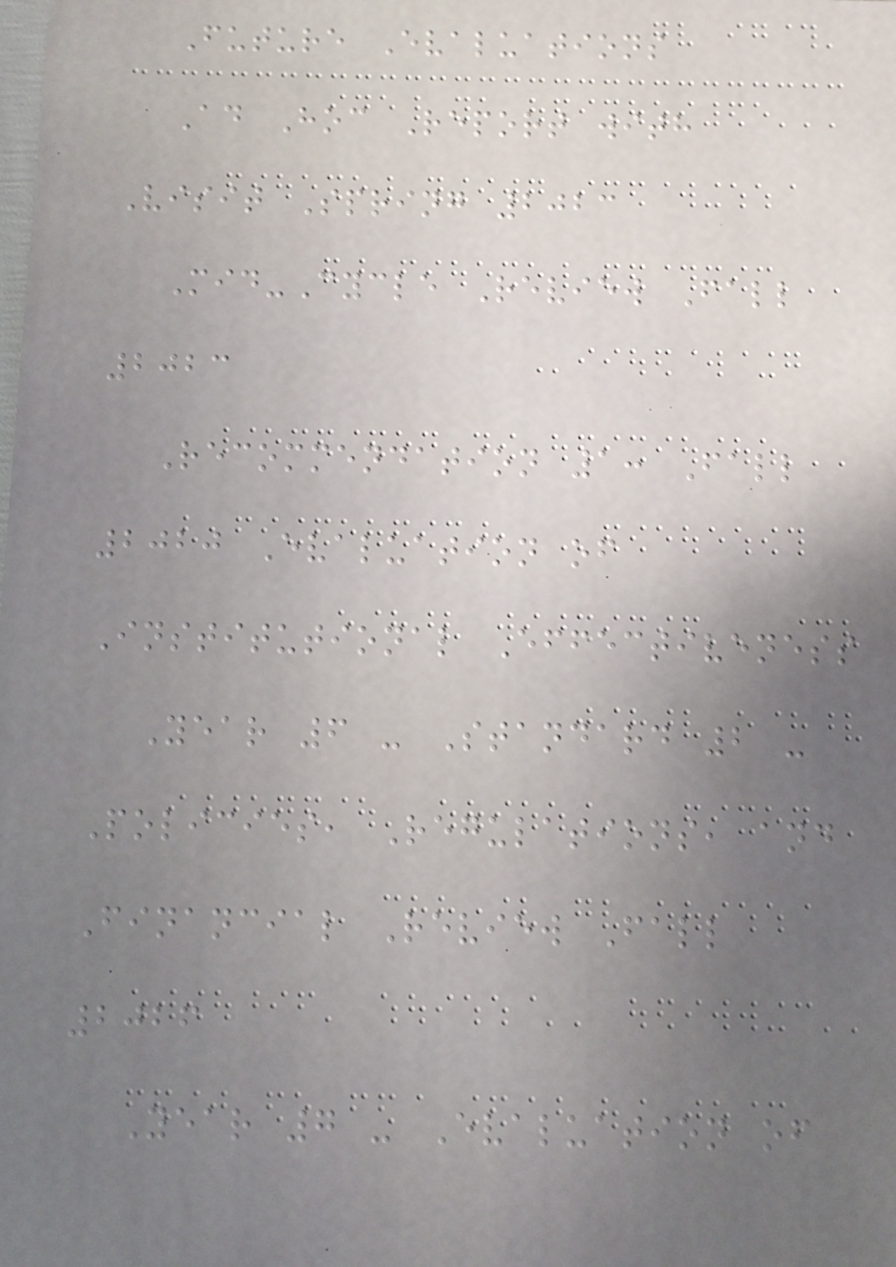Future Evaluations
Ad Hoc Report with
Visit Spring 2023
Mid-Cycle Review Fall
2023
Recommendation 1: Fall
2020 Evaluation of
Institutional Effectiveness
Year 6 - Standard 2 -
Policies, Regulations, and
Financial Review Fall
2026
Year 7 - Evaluation of
